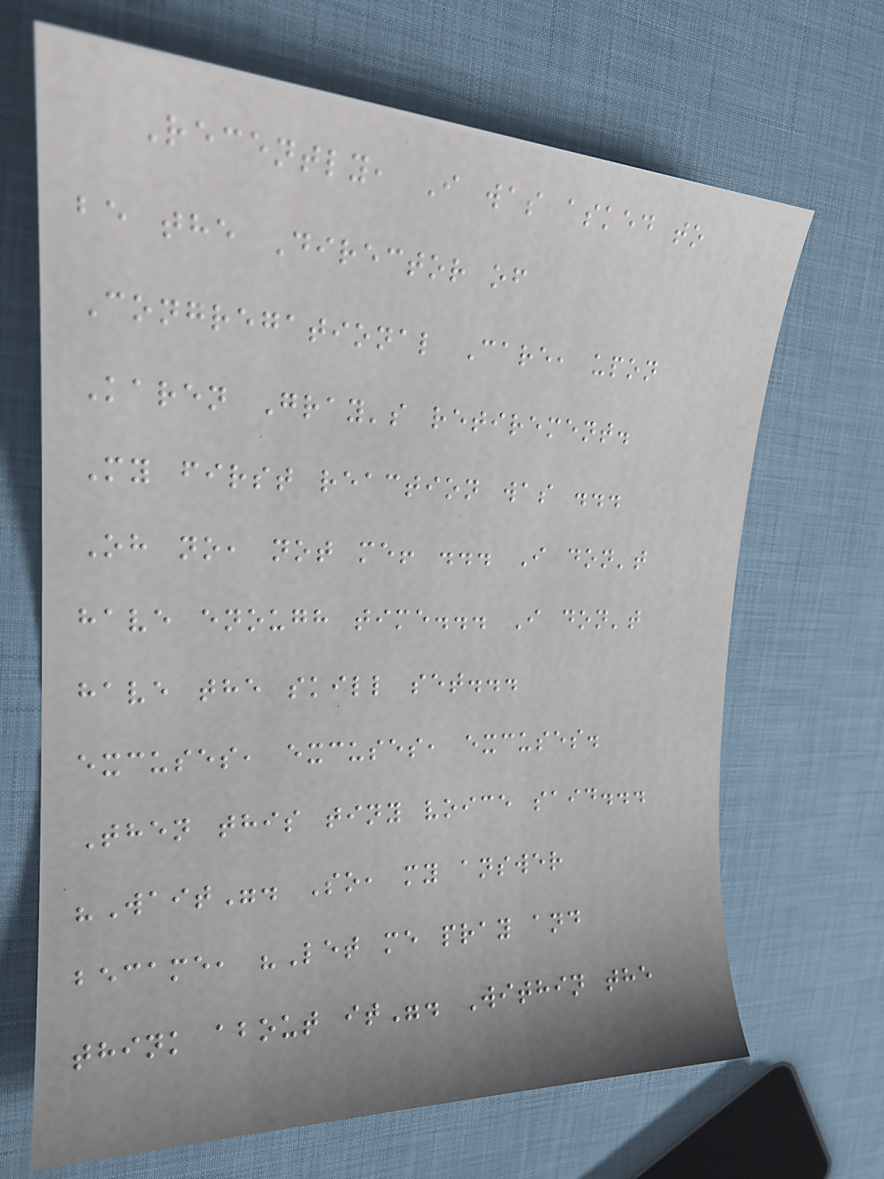Recently, I was asked to
be the Director of
Congregational Care, upon
Karen Gray's retirement.
My first reaction was ...
Oh no, not me! ... I don't
have enough time... I don't
have the skill set...
excuses, excuses, excuses.
Then this tiny voice said...
"Wait". So, my answer
became, "Let me pray and
think about it". Within the
